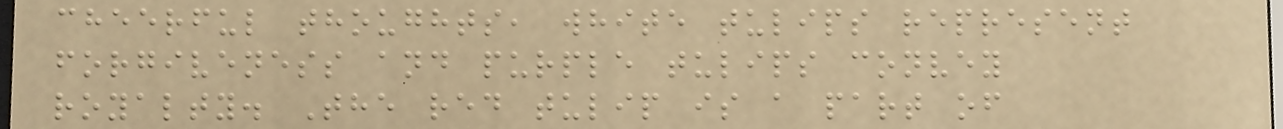cheerful thoughts, white tulips represent
forgiveness and purple tulips convey
royalty. The red tulip is a part of
